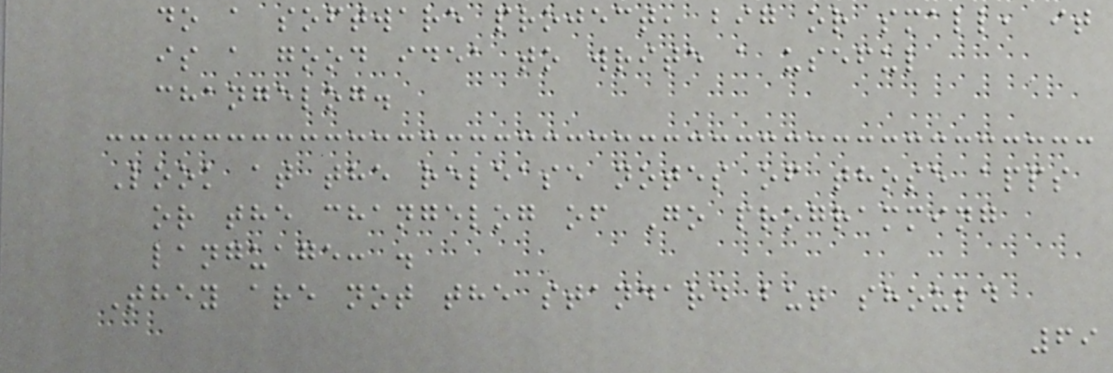do a software project, big or small, it
is a good idea to write a useful
changelog.
Look at the release notes of those apps
or the changelog of Go programming
language: .
They are not the standard but should
69
